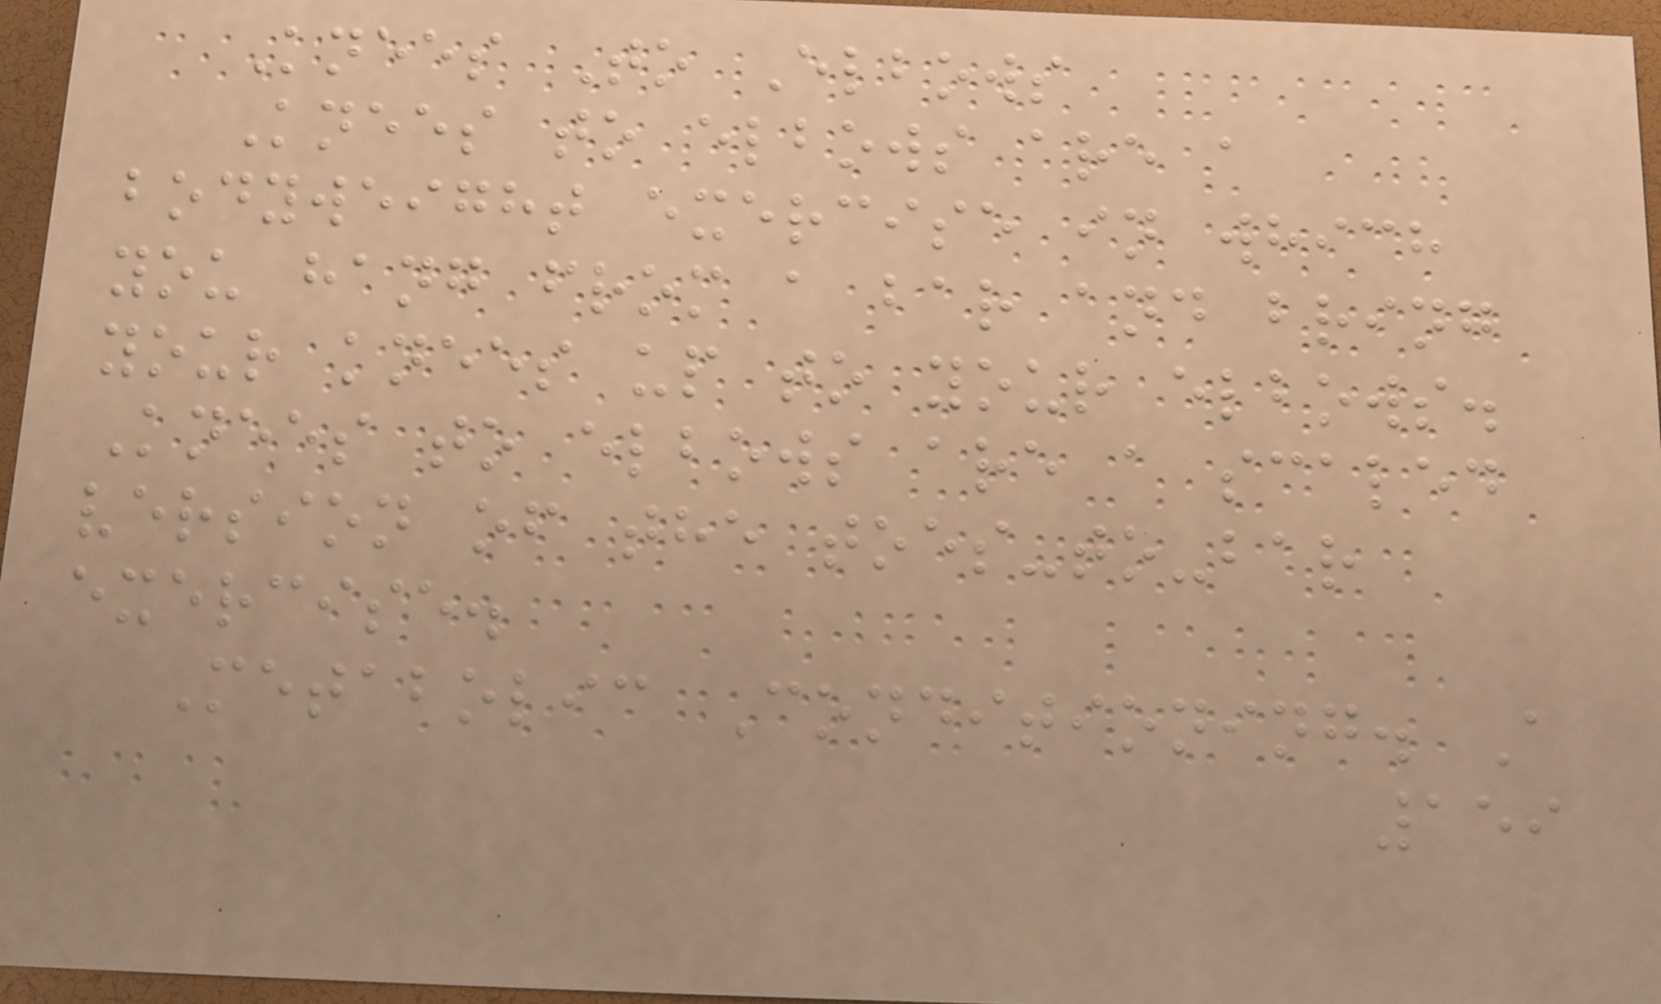Knees To Elbows
Knees to elbows are a
bodyweight exercise in which
you hang from a bar and bring
your knees up to your elbows.
Knees to elbows are a scaled
version of the toes-to-bar
exercise.
Metabolic Conditioning. A
159
